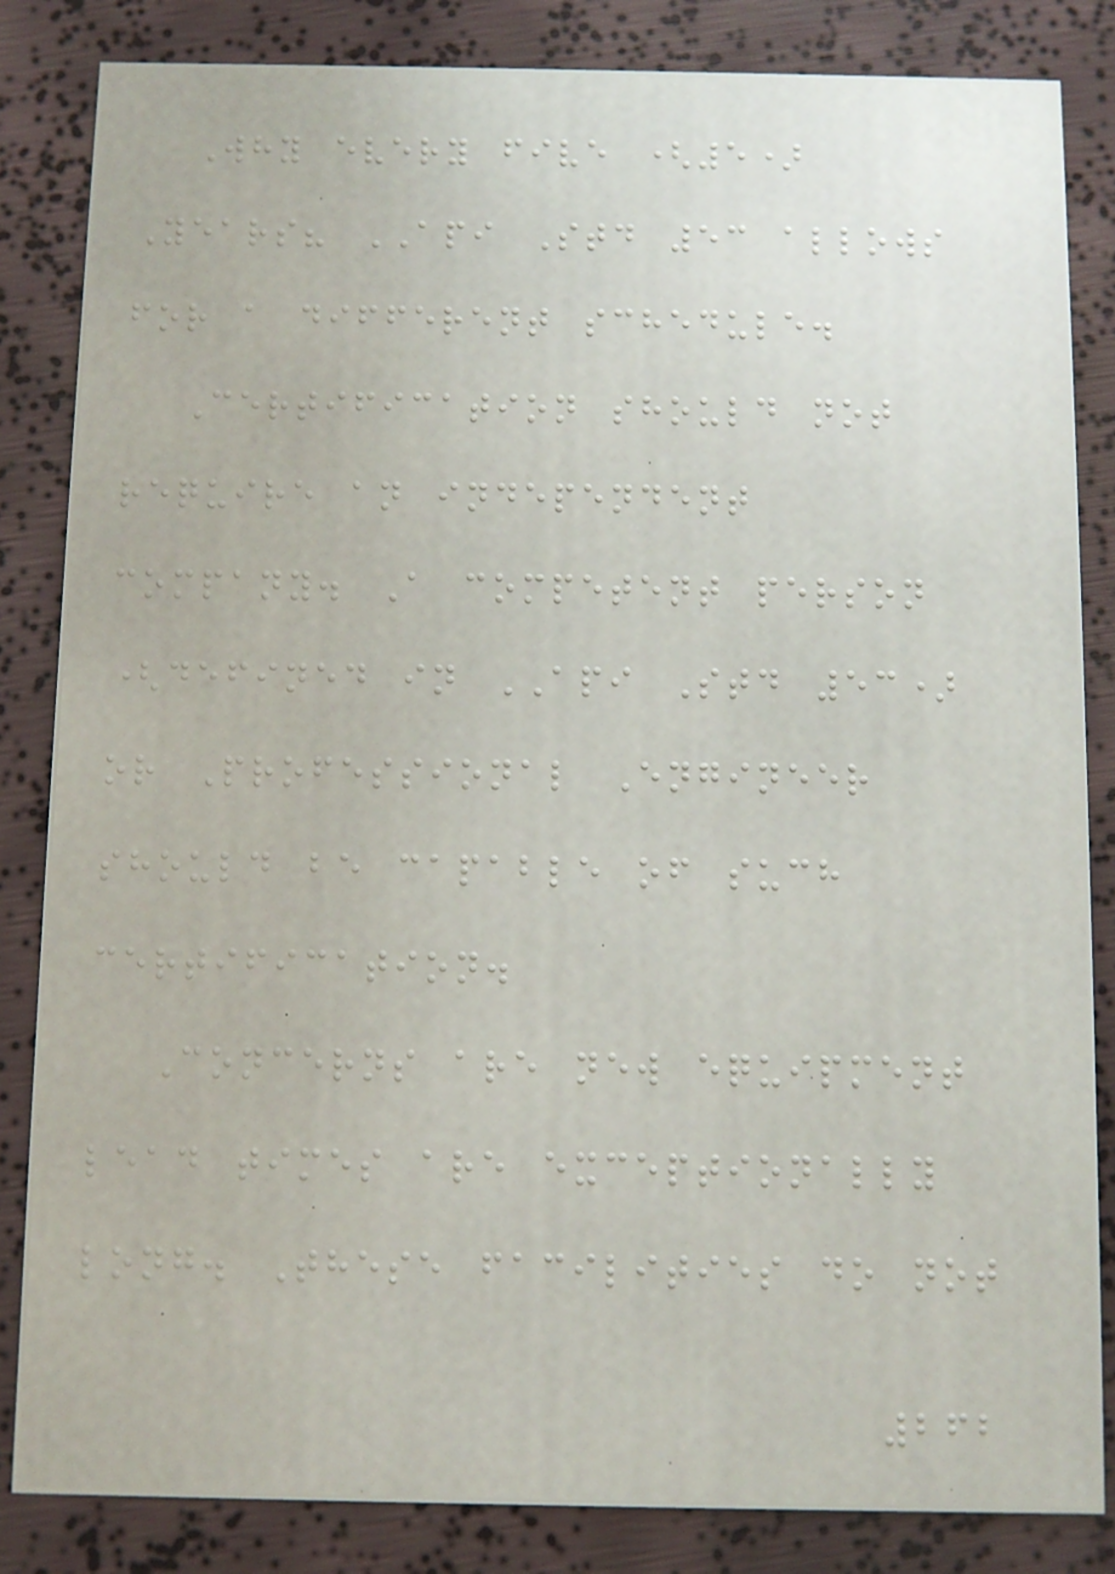Why every five (5)
Years? API Std 53 allows
for a different schedule.
Certification should not
require an independent
company. A competent person
(defined in API Std 53)
or Professional Engineer
should be capable of such
certification.
Concerns are new equipment
lead times are exceptionally
long. These facilities do not
262
